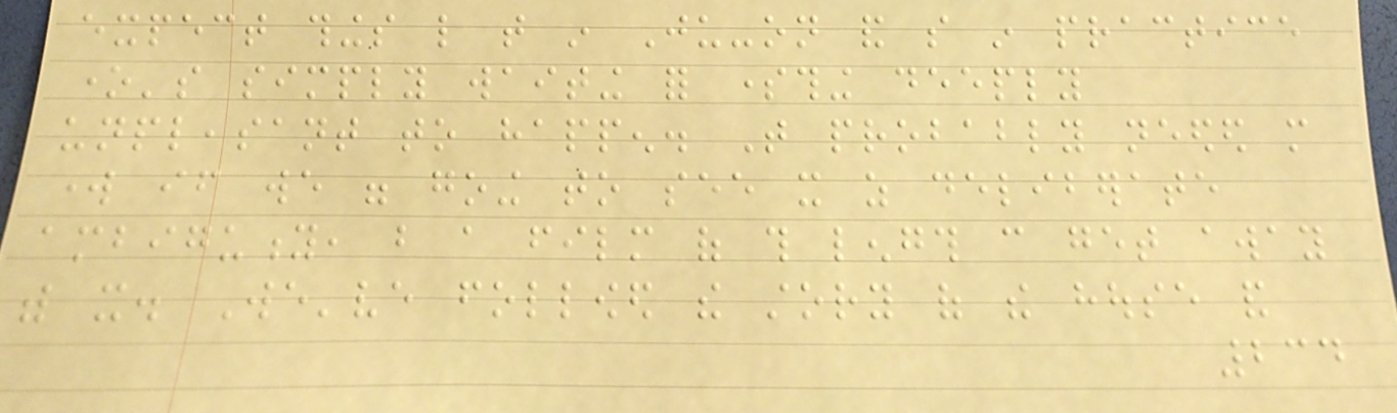expect things like that in Ju-on and so in practice
one's simply waiting for something deeply
unpleasant to happen. That probably needed more
work if we were going to see it as deliberate
ambiguity, but a film of this length can get away
with it. We've followed the story of the house and
234
